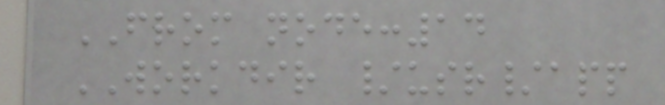FROM node:14
WORKDIR /usr/app
